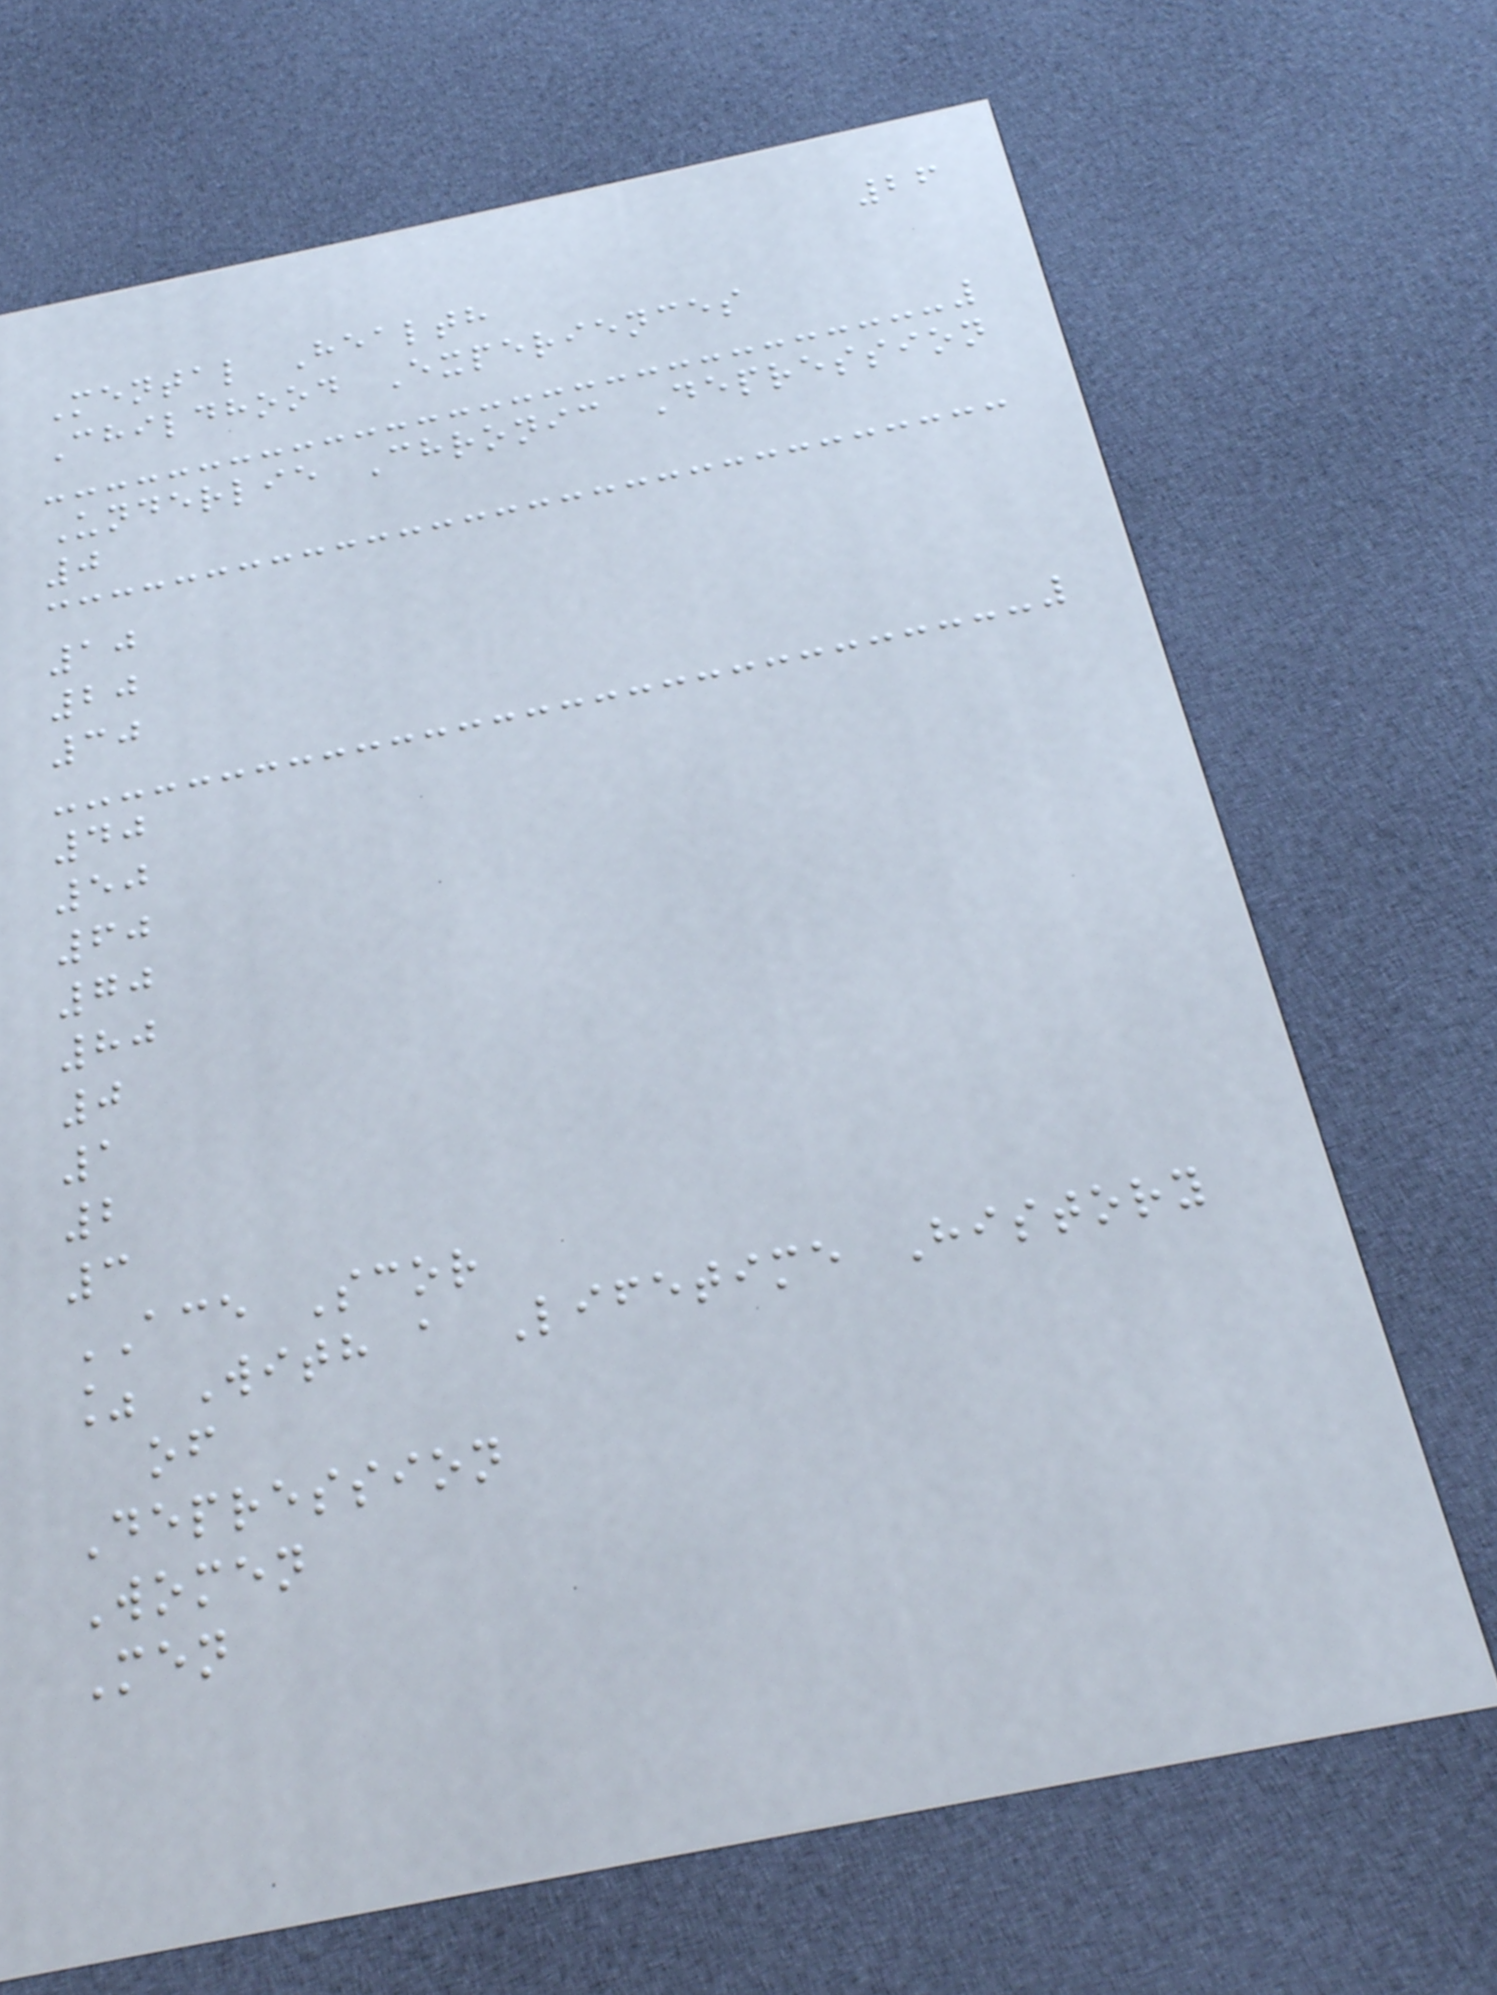26
Mental Health
Childhood Experiences
Underlie Chronic Depression
0
10
20
30
40
50
60
70
80
0
1
2
3
ACE Scor
% With a Lifetime History
of
Depression
Women
Men
